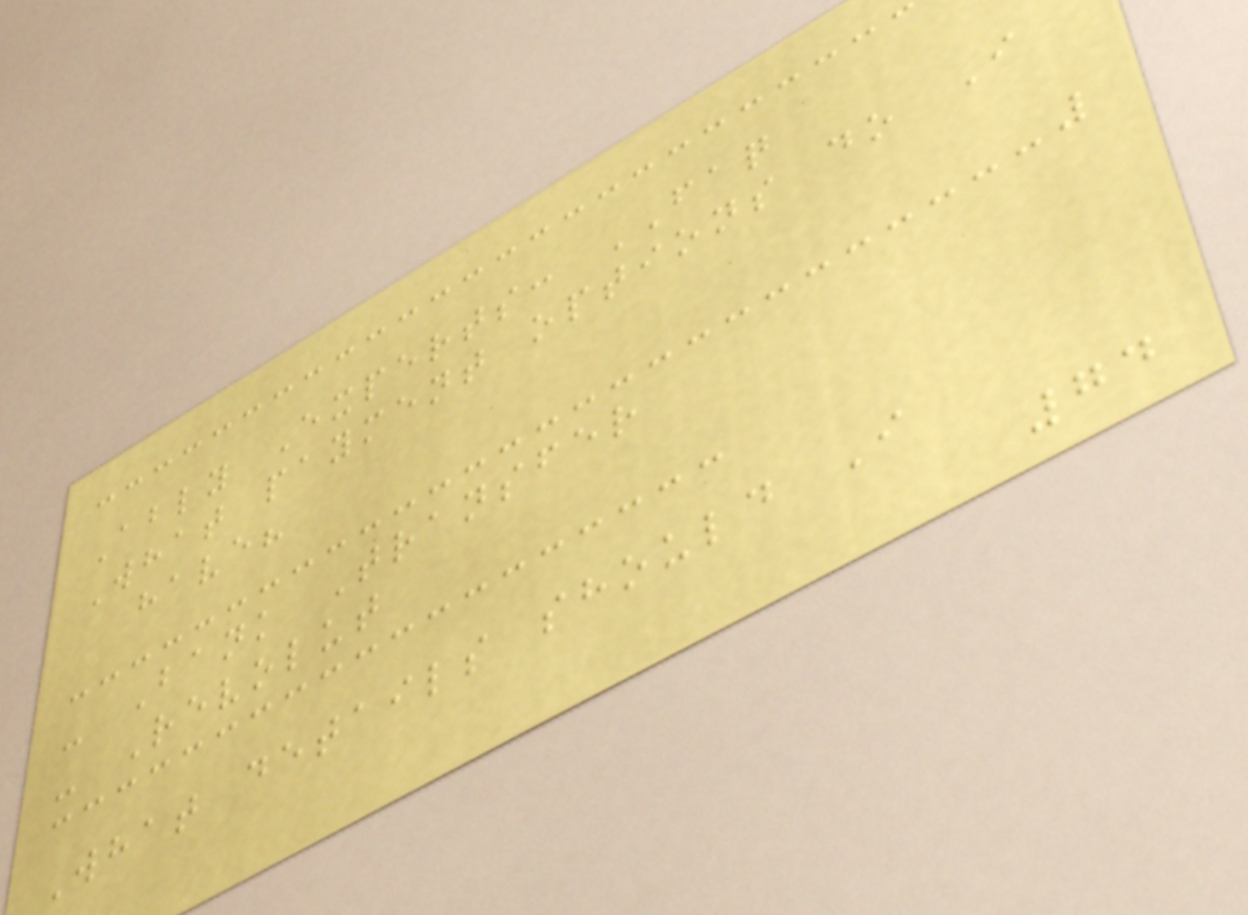Ably Experts: FAQ
What payment options do I
have?
- Bank Transfer
- Revolut
What details should I
74
